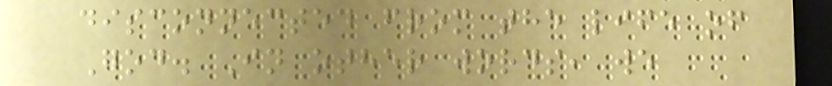disconnected from the life of
God. In other words, we
